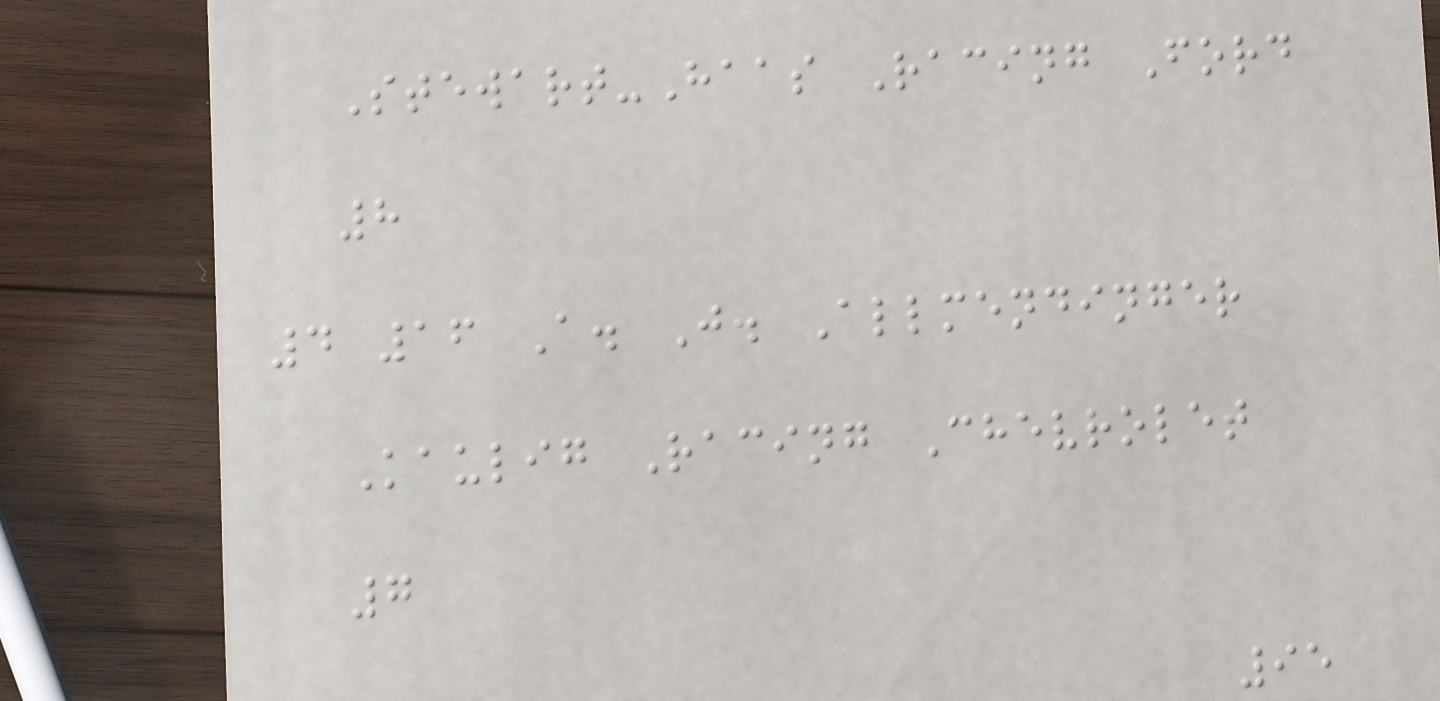Stewart-Haas Racing Ford
8
4 16 A. J. Allmendinger
Kaulig Racing Chevrolet
7
95
